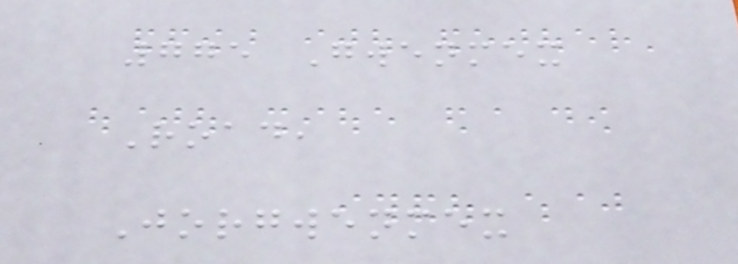775 Gwenmex
Road,
Jorgwenmex
